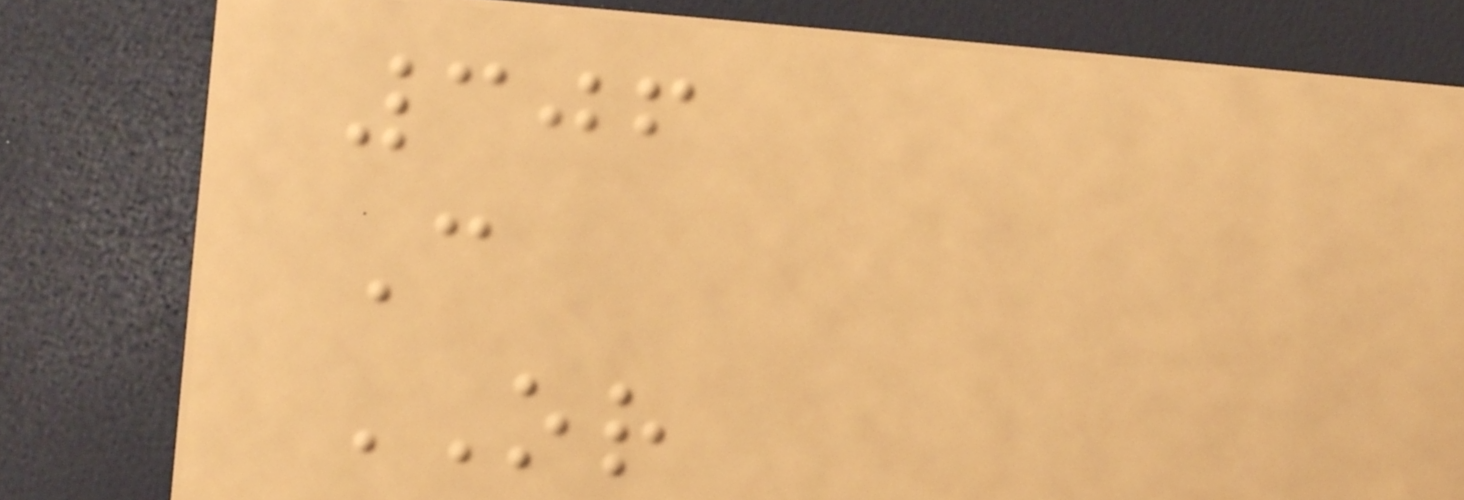306
C
OR
